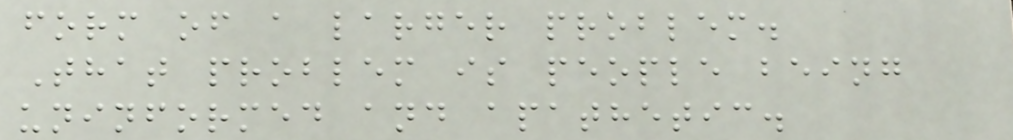form of a larger problem.
That problem is people being
uninformed and apathetic.
